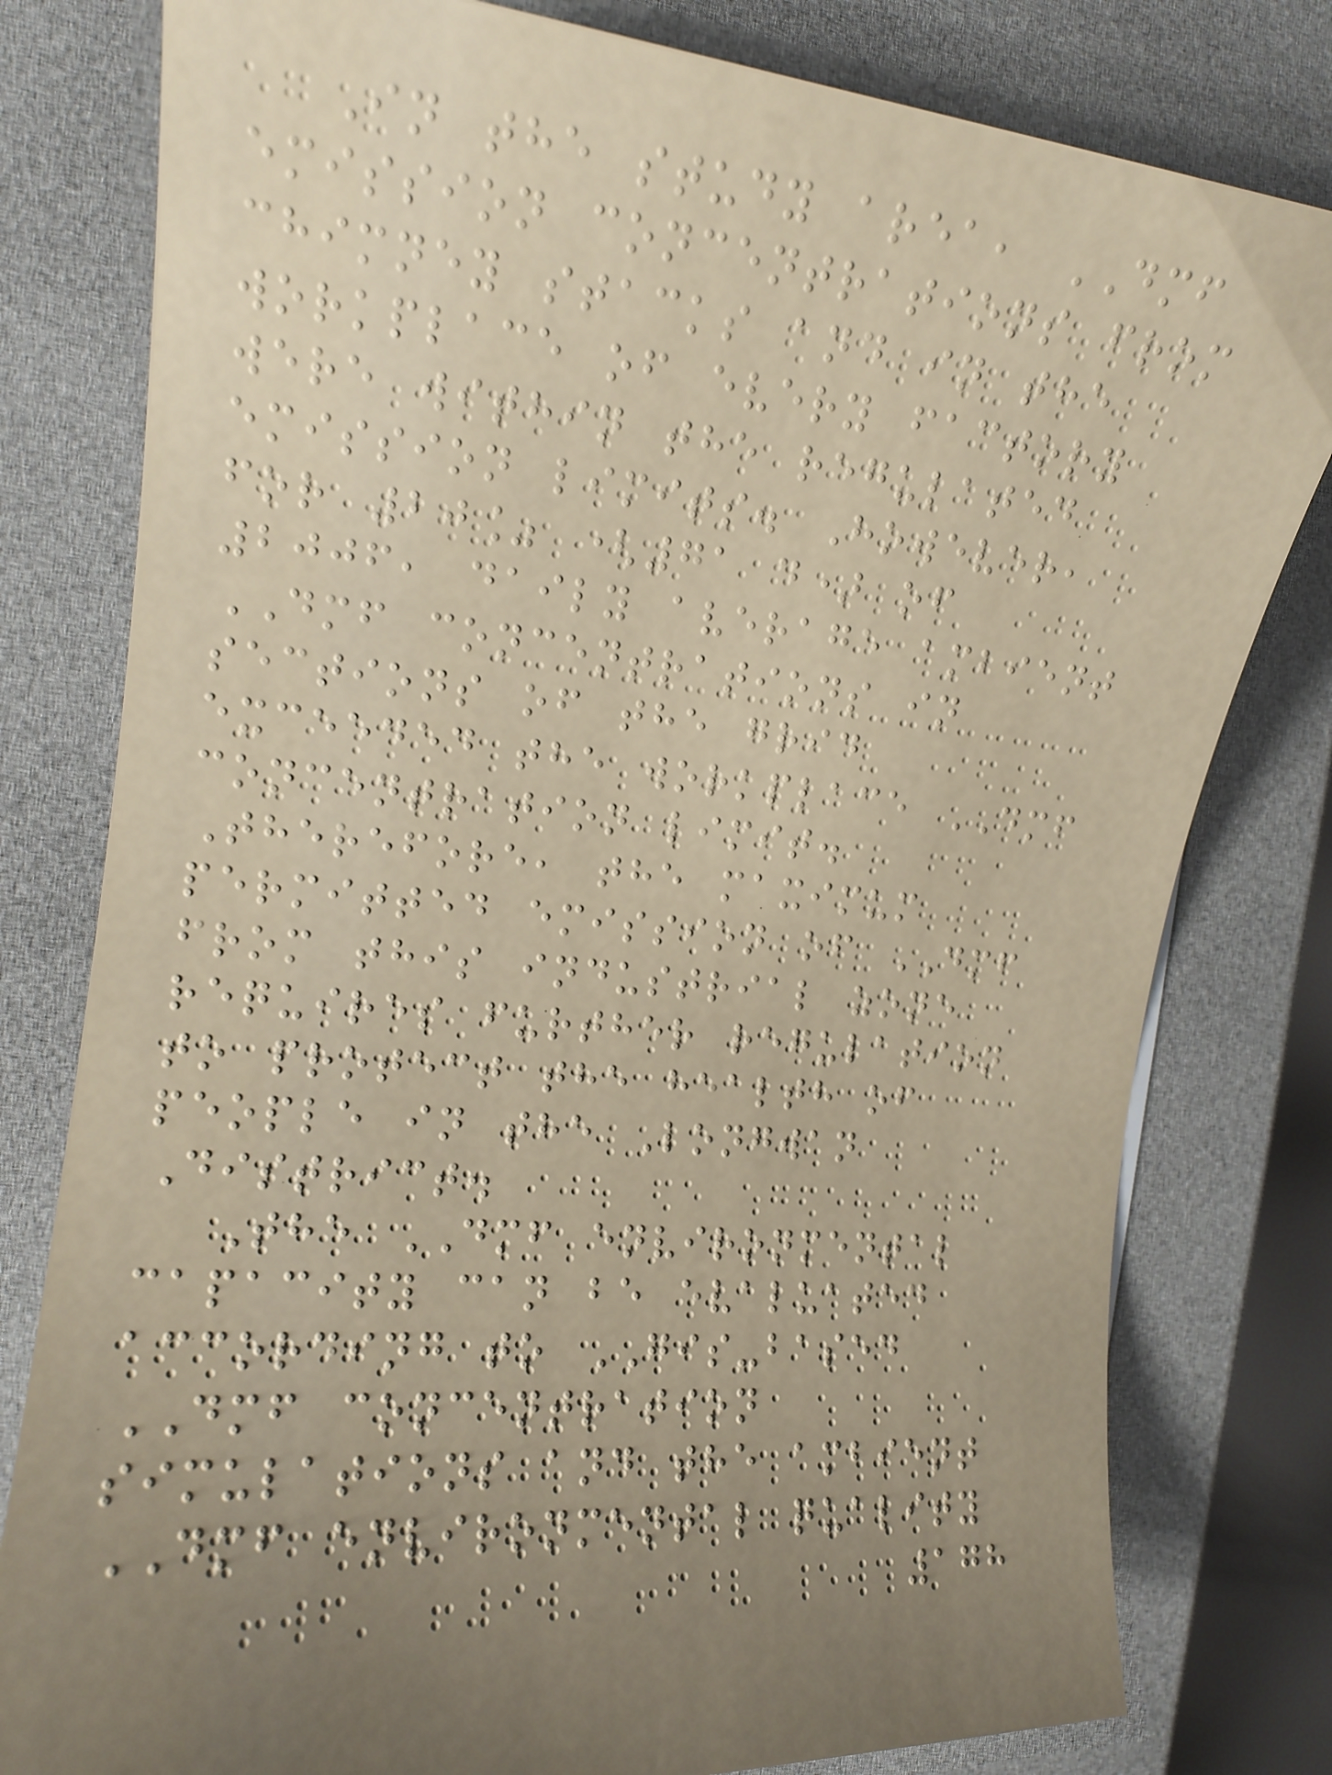In the study area, DMF
emission concentrations from
chimney stacks and in the
workplace of every factory
were within the regulated
emission limits. However,
for 20% (71 d) of
2006, daily average ambient
DMF concentrations in
sections of the grid
exceeded the workplace DMF
concentration limit.
Therefore, the maximum
permitted emission of DMF
from this industrial zone
requires further regulation
to protect the health of
people in the Longwan
District.
The DMF environmental
capacity can be evaluated
according to GIS-based
DMF concentration
simulations and the ambient
DMF environmental quality
178
